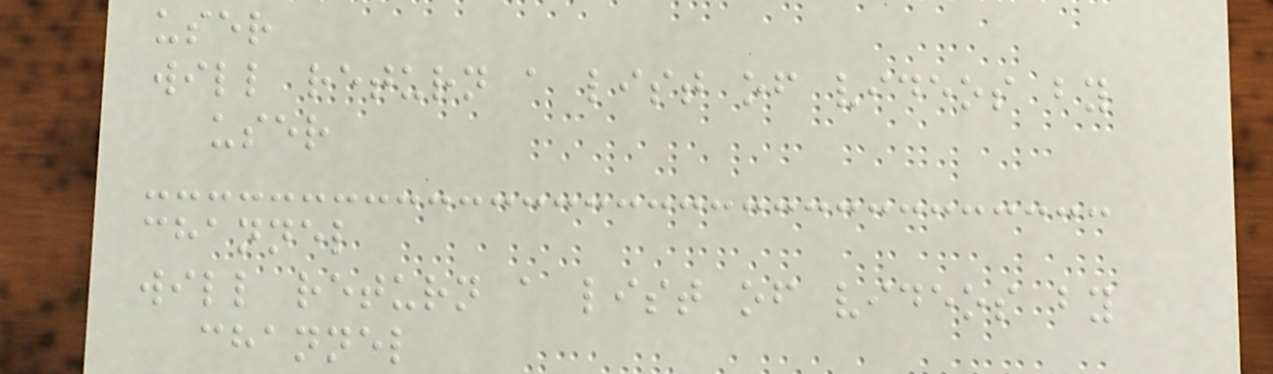user
will return a list of videos by
user
channel
will return a list of videos by
channel
